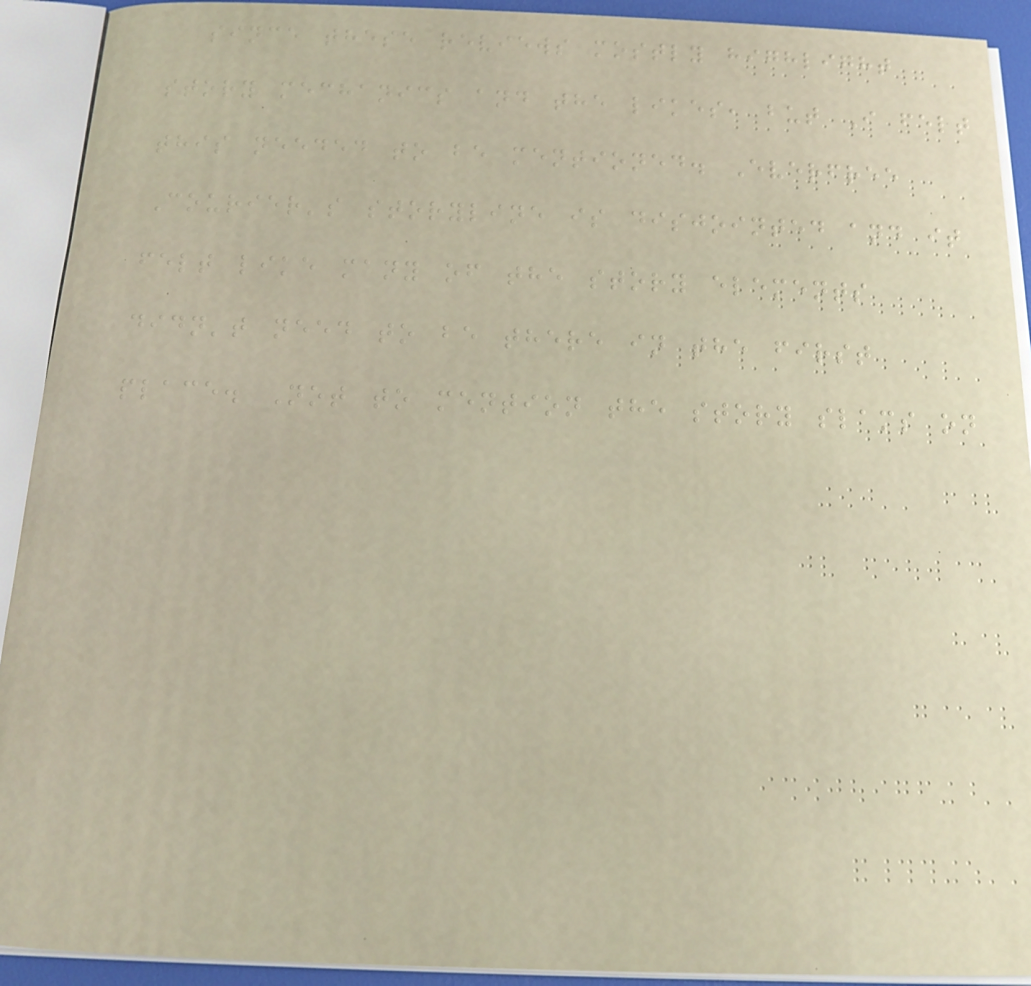since these reviews mostly highlight
story mechanics and the likes, but I felt
this needed to be mentioned. Everfree
Courier's storyline is disjointed and it
felt like many of the story elements
didn't need to be there in the first
place. Not to mention the story slams on
